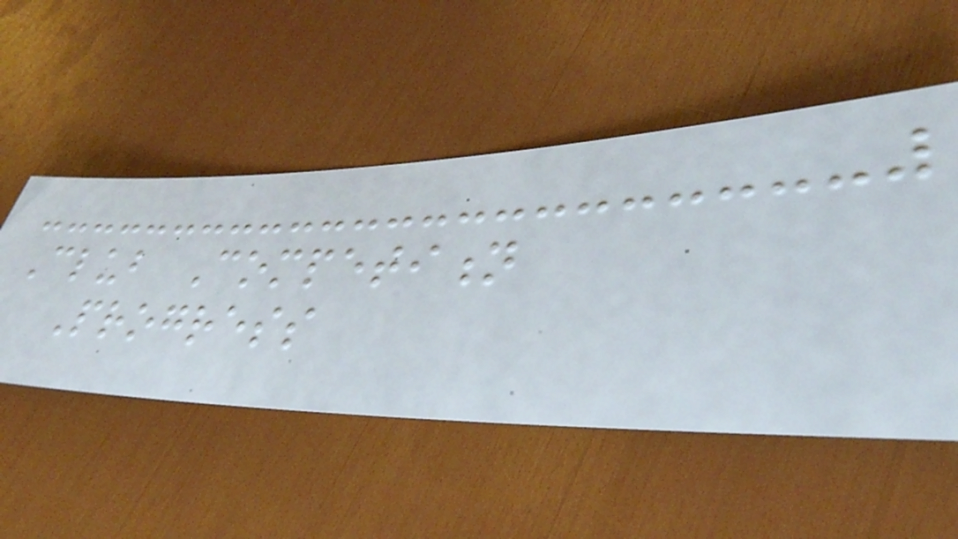Club Competition
Progress
